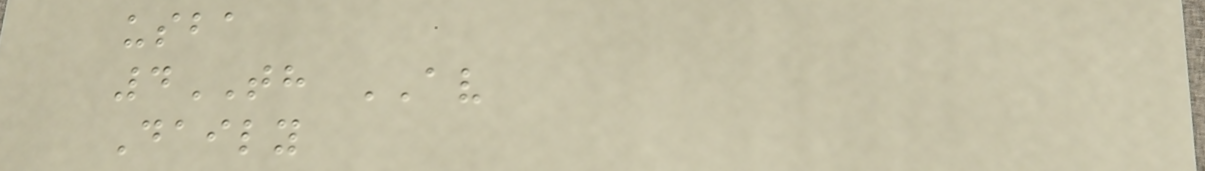usba
4TH AV
Daily
